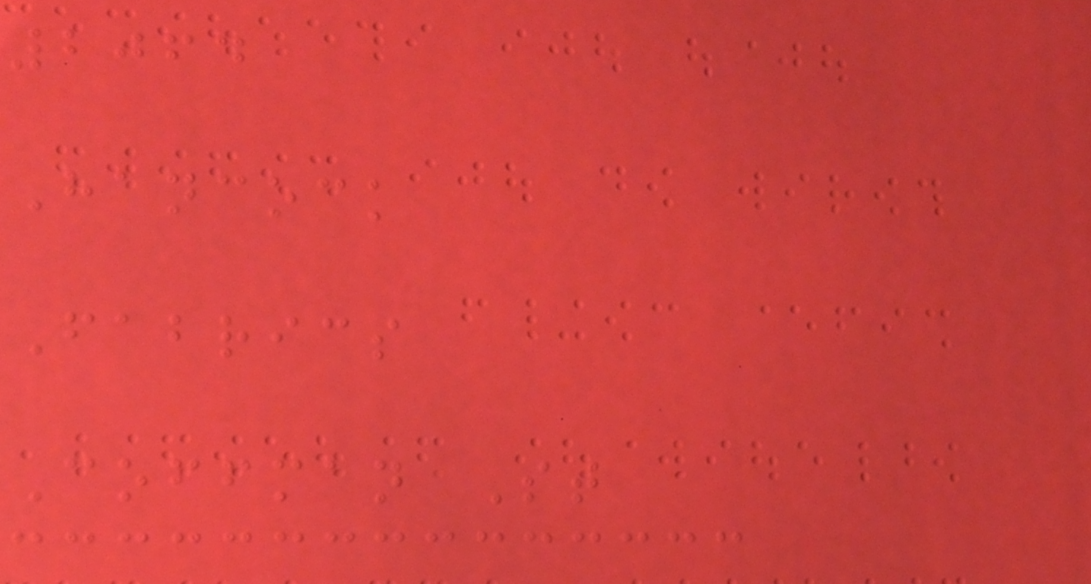2064
Hancock
Fabrics
Coffman St
